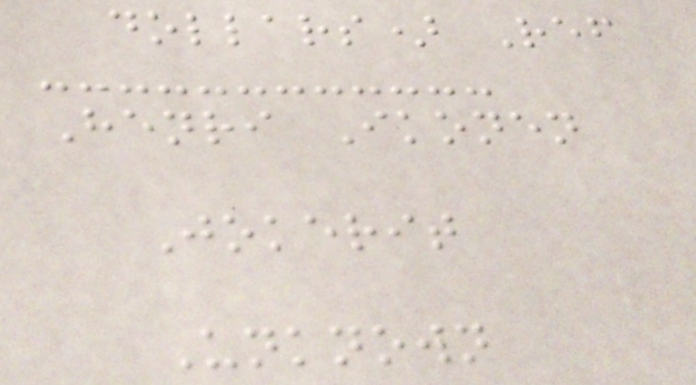dollars) Ref
Henri Ikonen
Jokerit
Unknown
